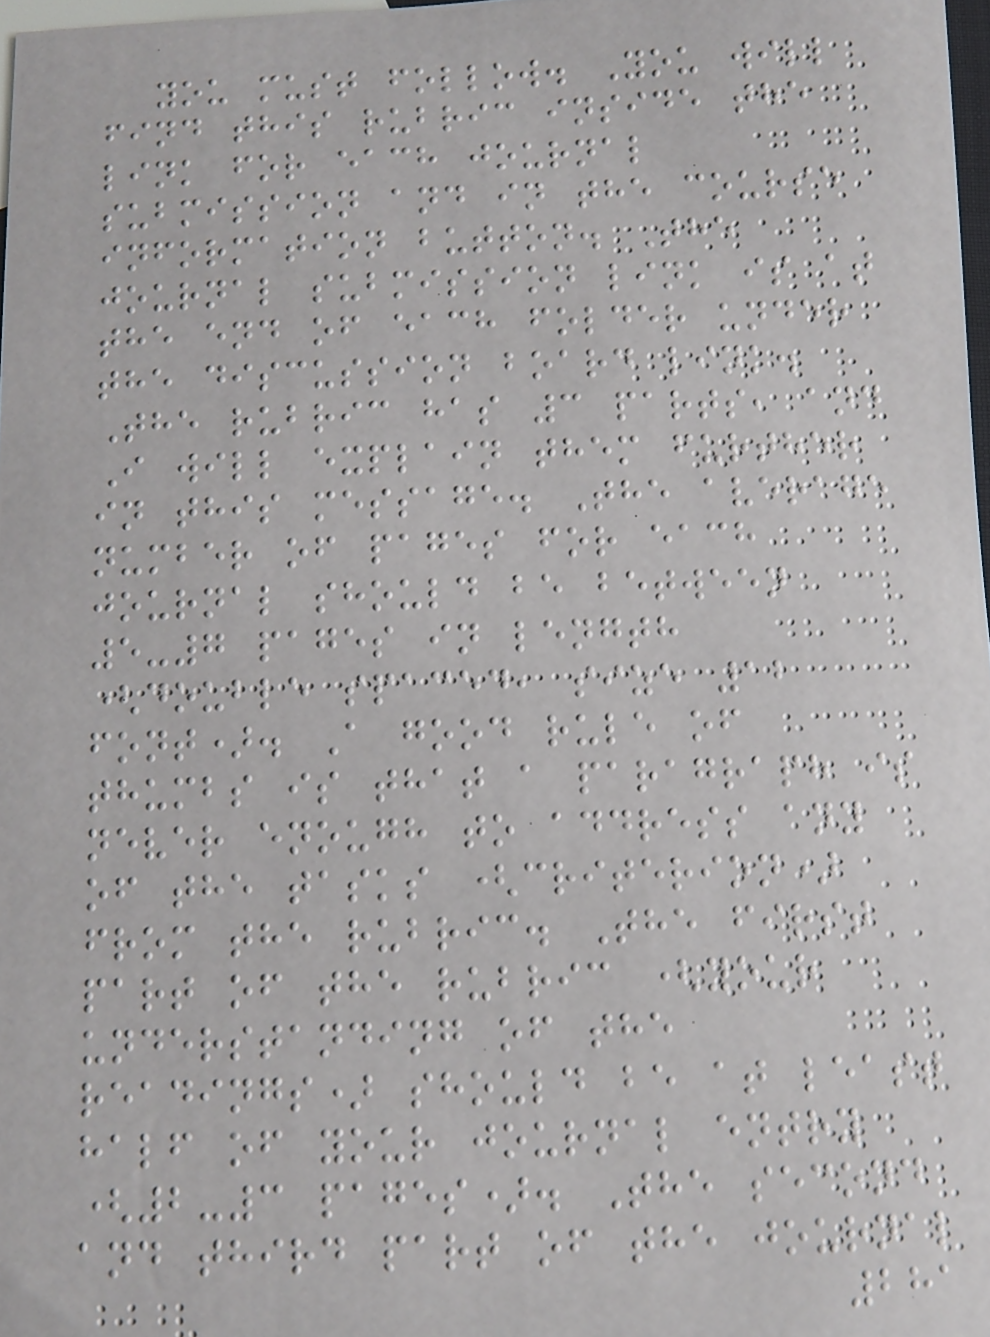you must follow. You will
find this rubric inside the
link for each journal
submission and in the course
information button. The
journal submission link is at
the end of each folder under
the discussion board link.
The rubric has 3 parts, and
I will explain them further
in this message. The average
number of pages for each
journal should be between
5-7 pages in length
(double spaced, size 12
font). A good rule of
thumbs is that a paragraph is
never enough to address any
of the tasks (criterion)
from the rubric. The first
part of the rubric (your
understanding of the
readings) should be at least
half of your journal entry
(2-3 pages). The second
and third part of the journal
281
